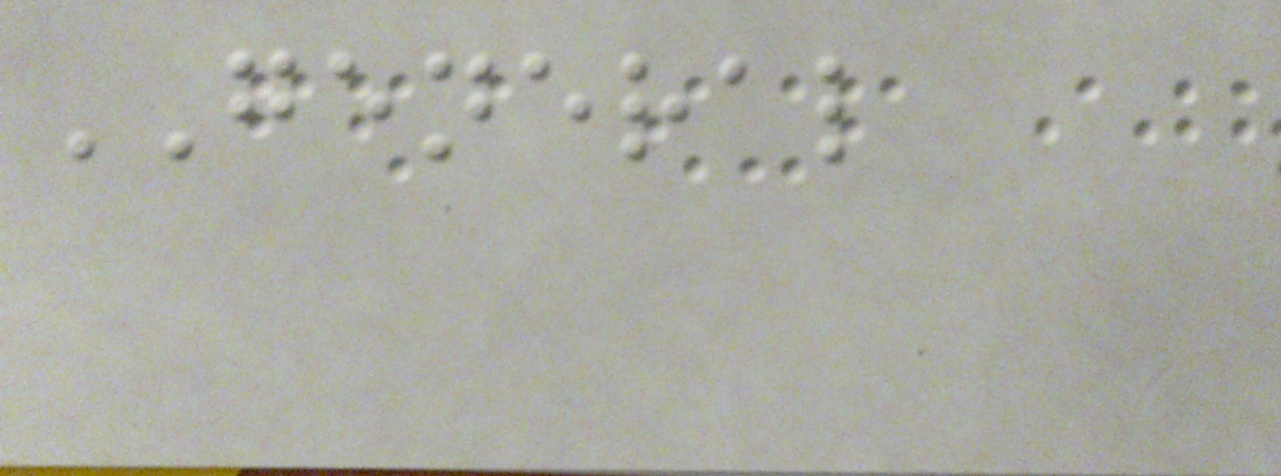GENERAL
